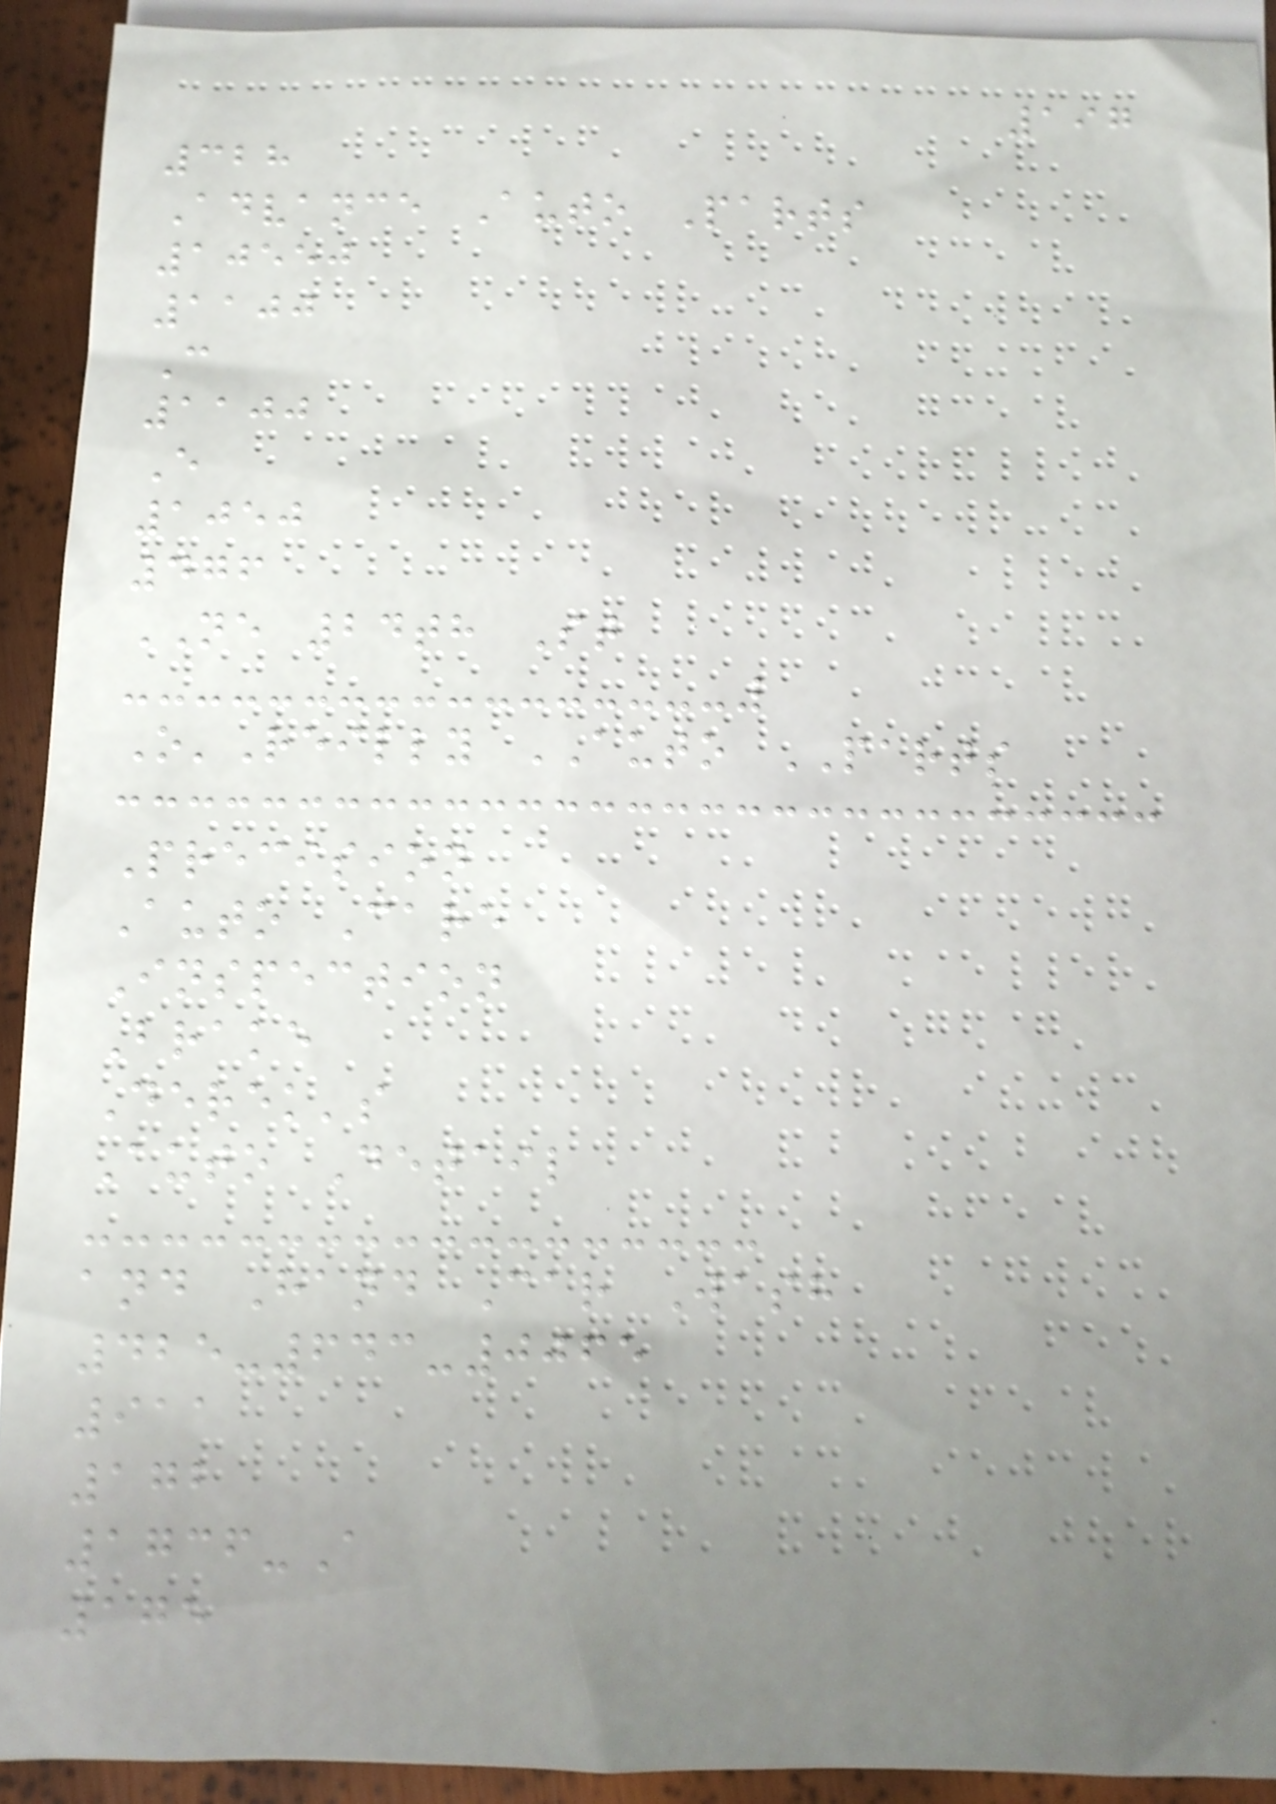197
328
Advance Auto Parts
10550
1100
C
1100
E
1050
476
NE 24th St
O'Reilly AUTO PARTS
Precision
Auto Care
Inspection
Brake
Derek's
Auto Detail
and Hand Car Wash
425-643-0065
911
172
1736-A
175
